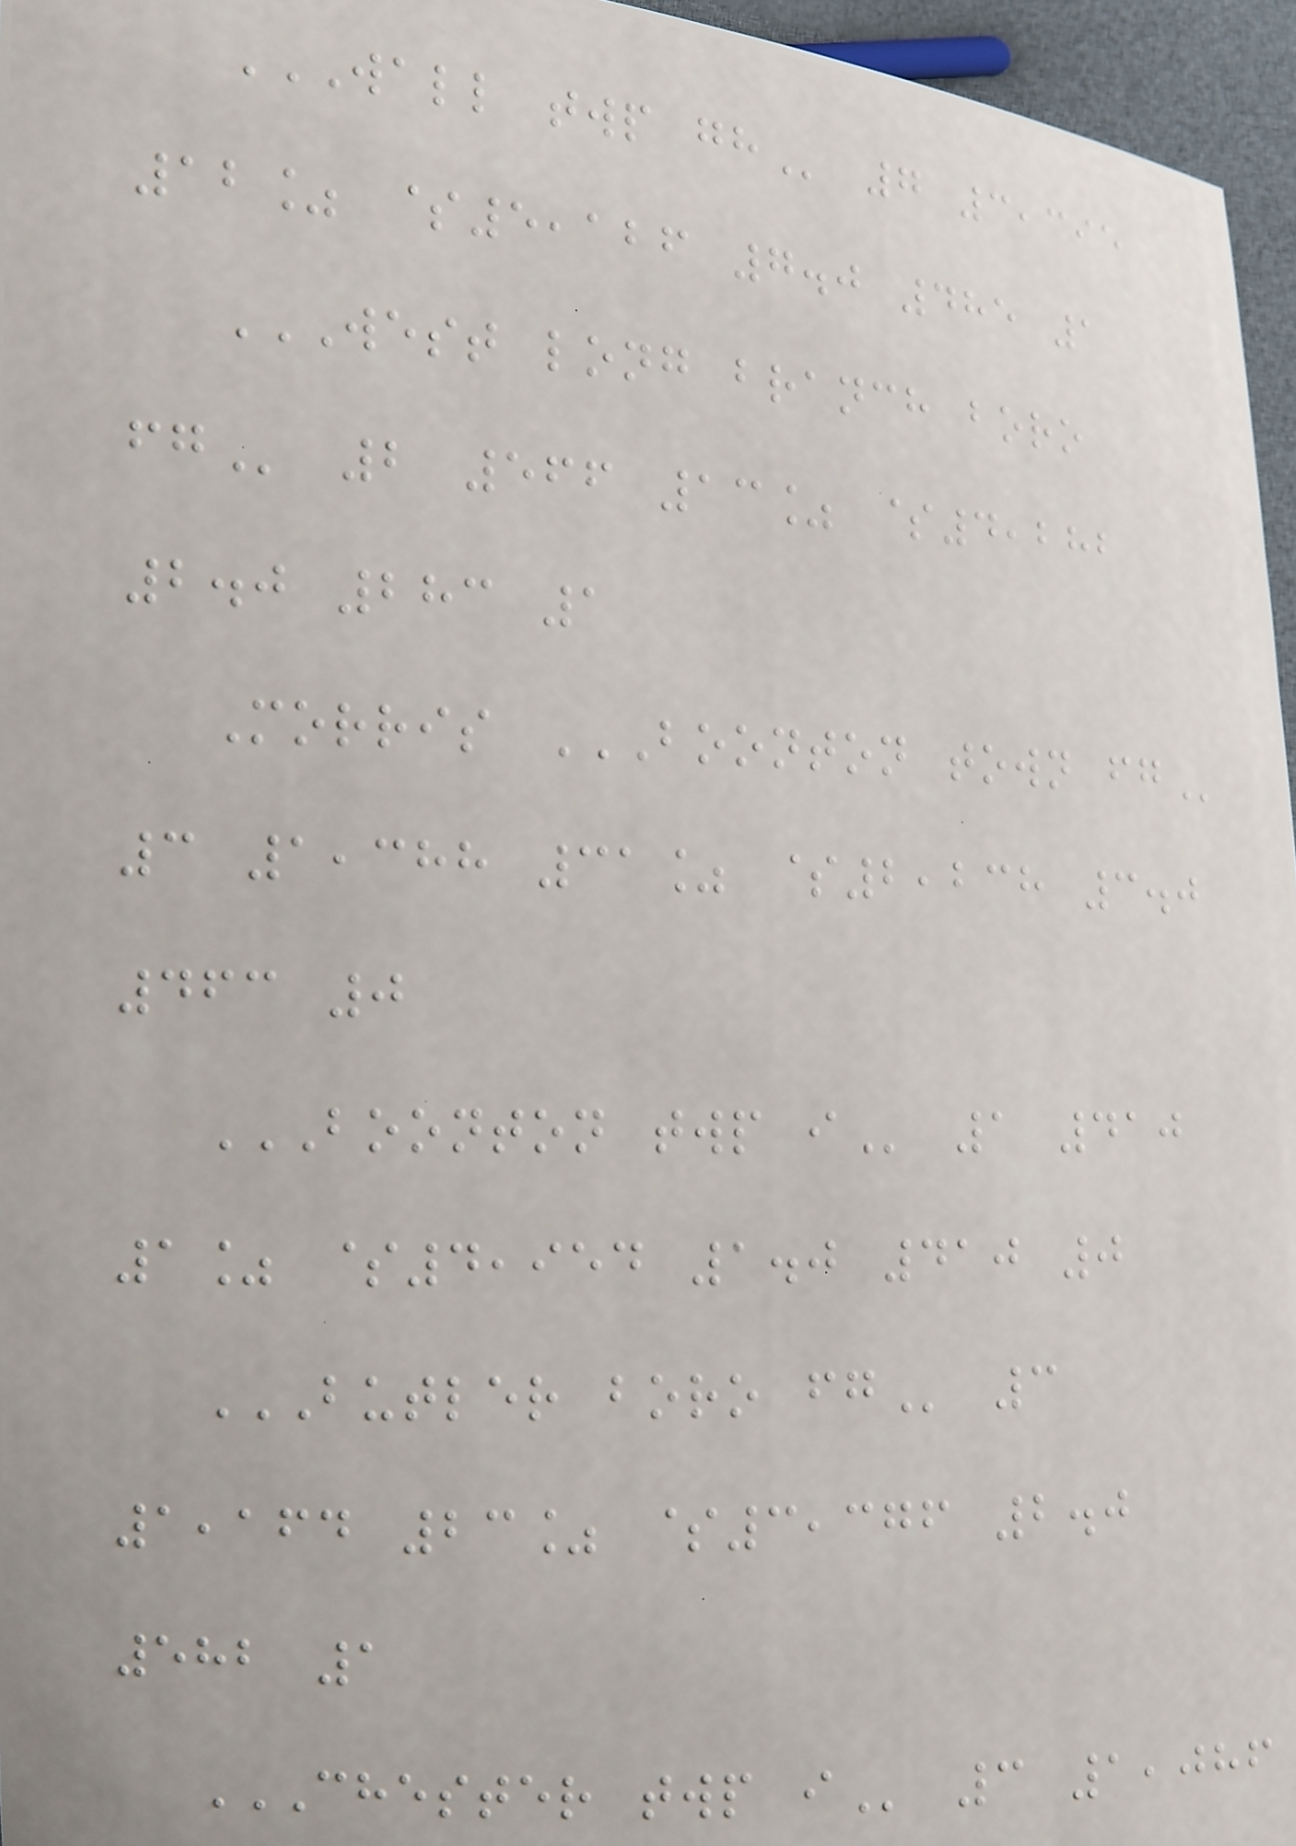WALL TWP GH 7 3,395
12% $5,126 7.0 485 1
WEST LONG BRANCH BORO
FG 2 566 13% $4,282
2.0 283 1
Morris BOONTON TOWN FG
3 1,388 31% $2,238 3.0
463 0
BOONTON TWP I 1 410
1% $4,954 1.0 410 0
BUTLER BORO FG 3
1,164 23% $3,376 2.0
582 1
CHESTER TWP I 3 1,086
